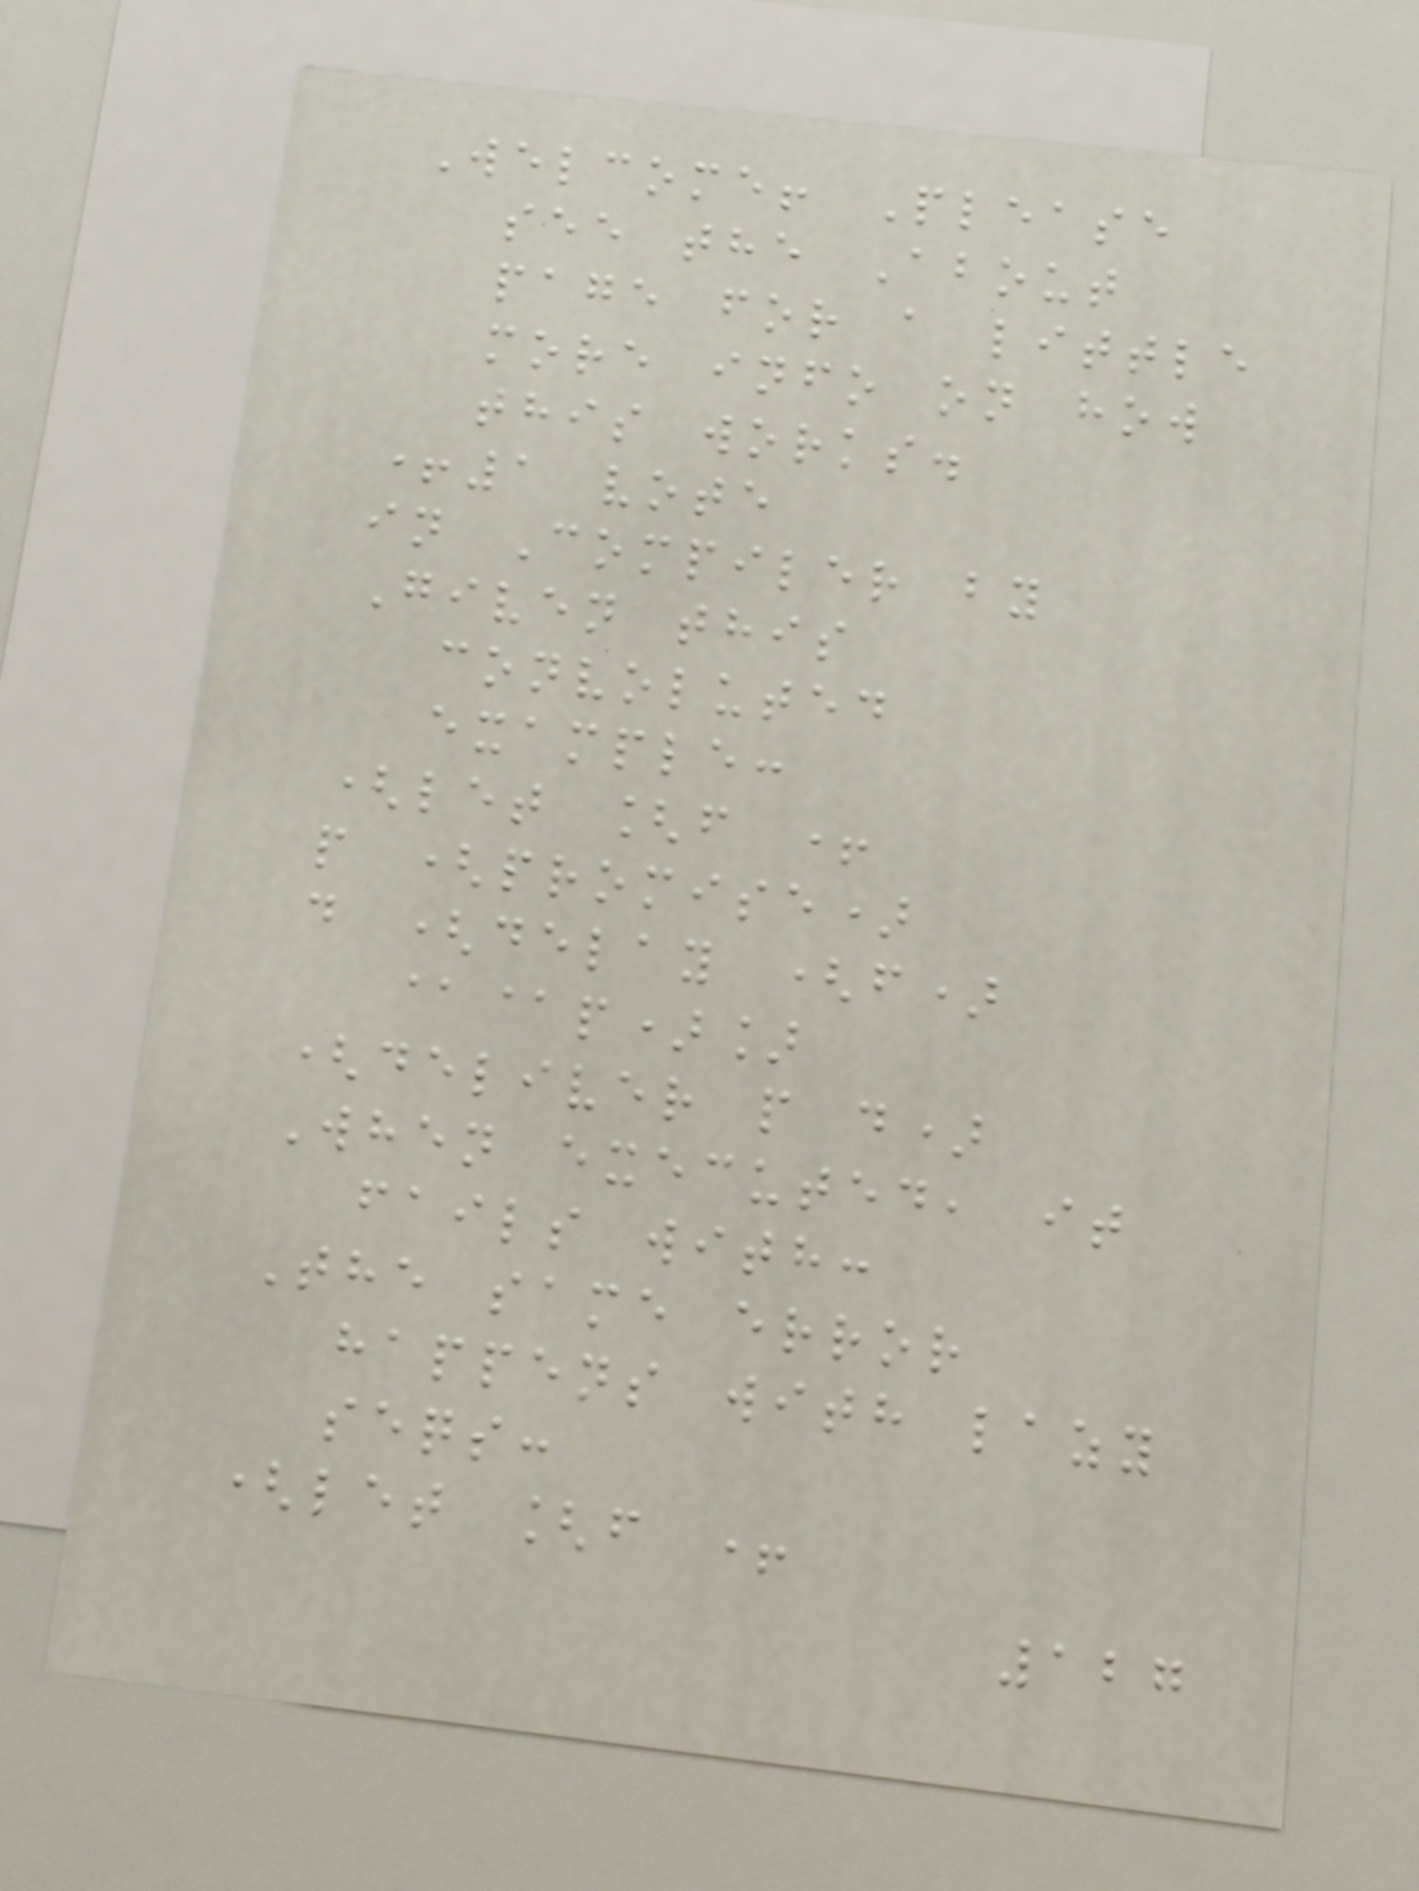Welcome! Please
see the About
page for a little
more info on how
this works.
+1 vote
in Compiler by
Given this
convoluted
example:
(let [f +
p (promise)
d (delay (f)
@@p)]
(deliver p d)
When executed, it
fails with:
The same error
happens with lazy
seqs:
(let [f +
127
